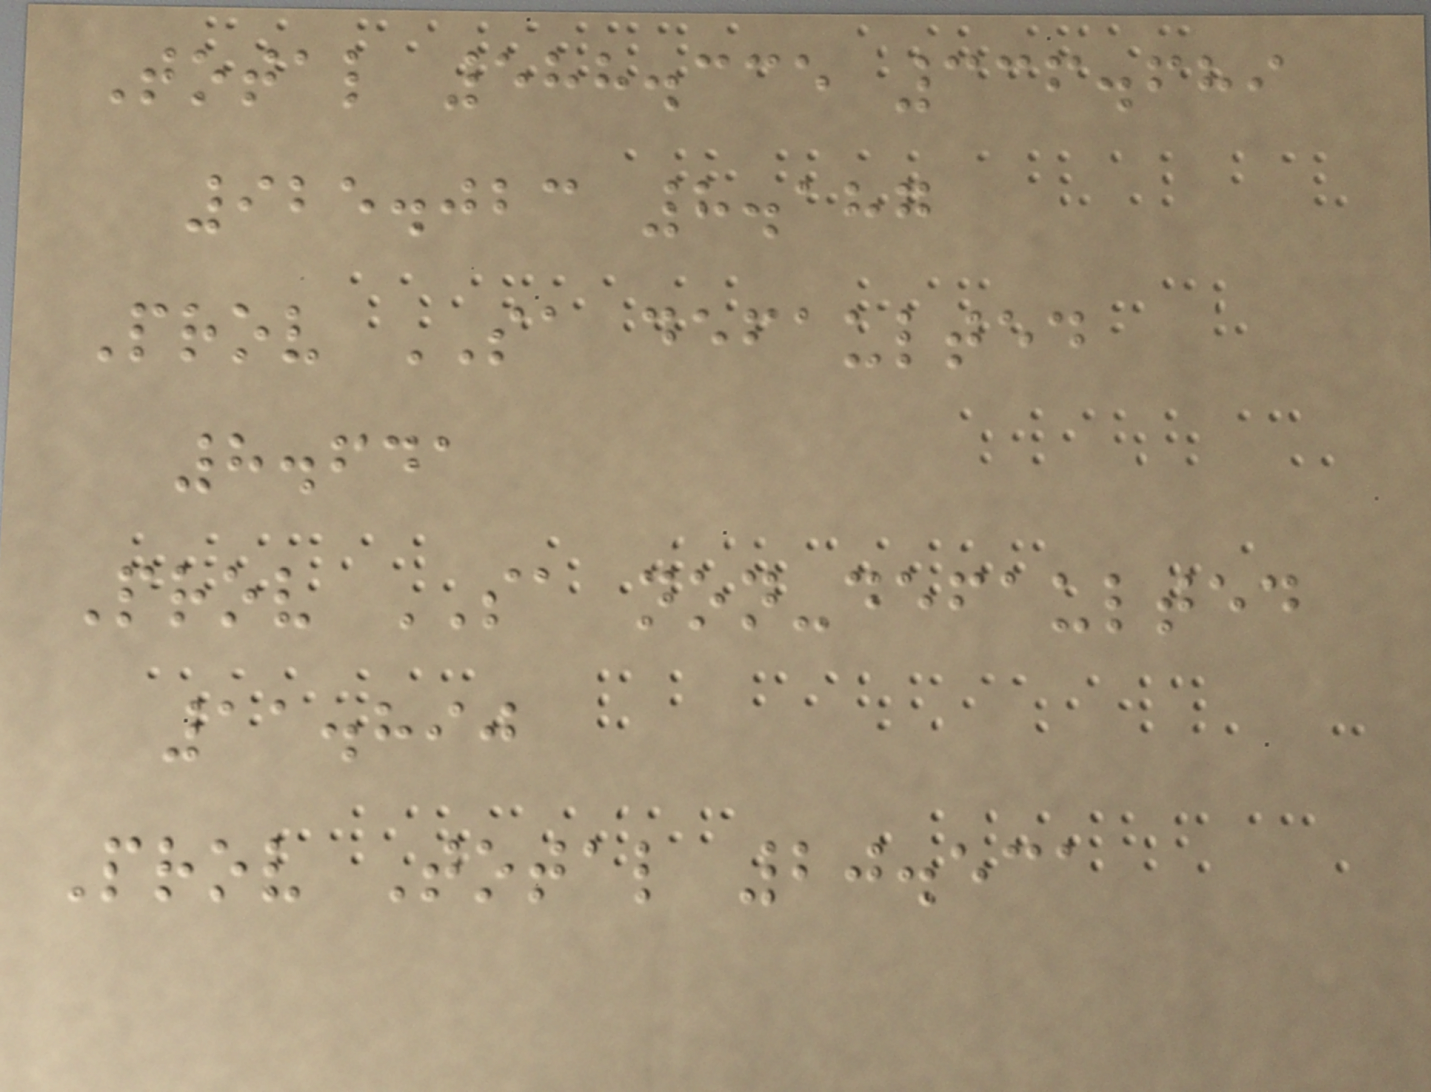Total 588.335 336.689
925.023 8.187
Prov SA defaulted
8.641
Prov SA non-defaulted
11.890
Prov Total 20.531
